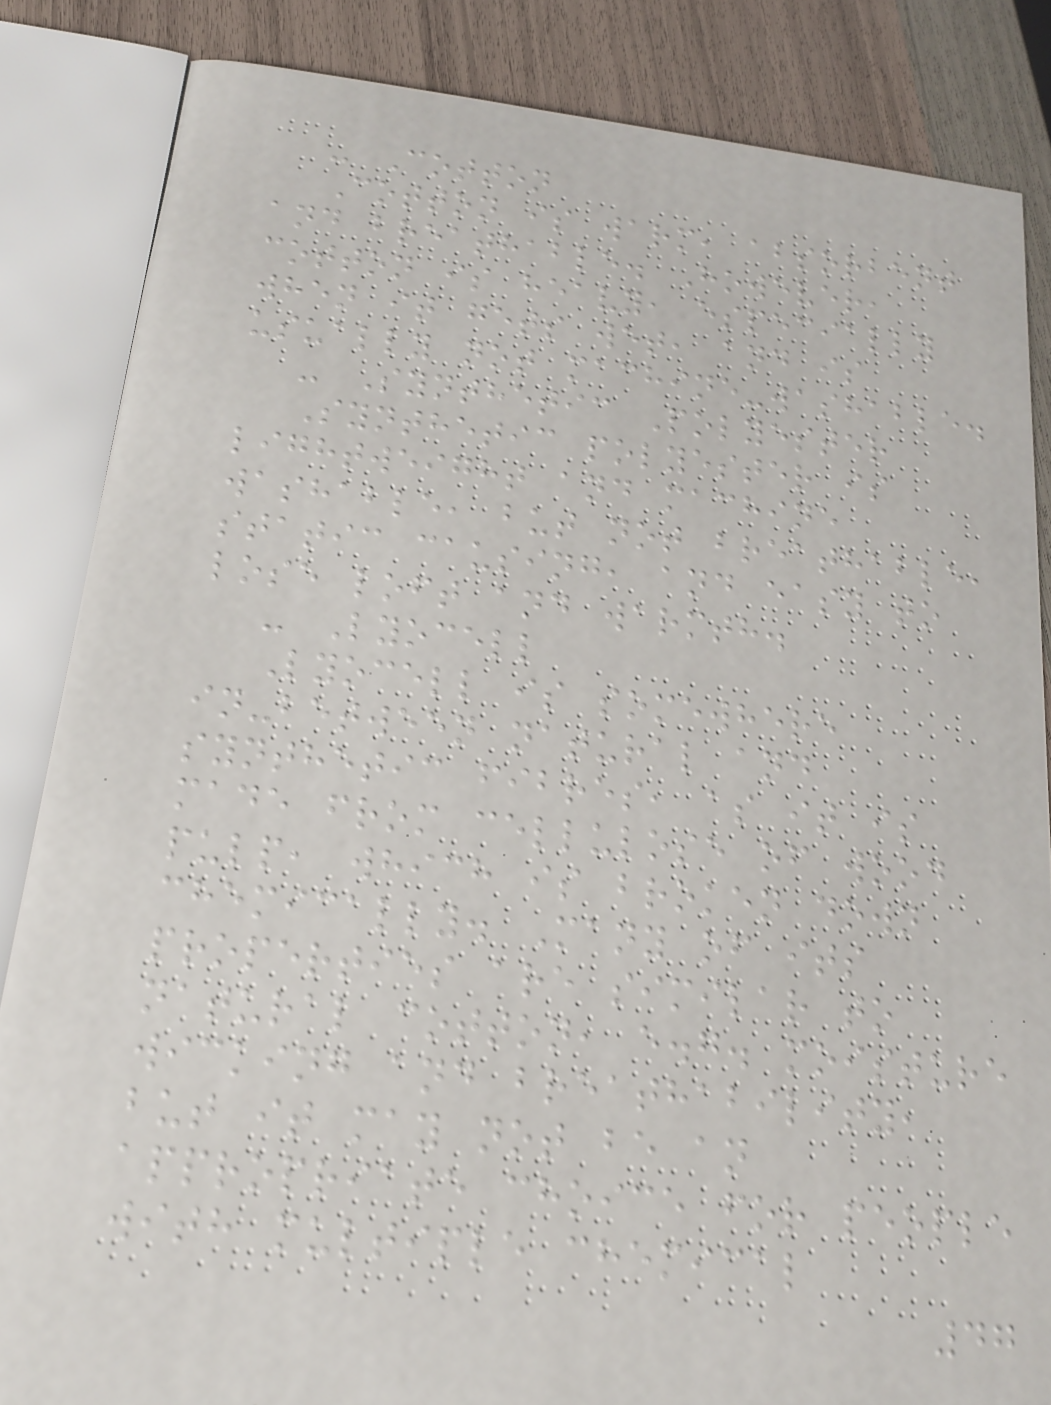- Cotton
Cotton is warm, absorbent
and breathable. However,
cotton is heavy, especially
when it gets wet, and is
usually not machine-washable.
- Synthetic Polyester
Synthetic polyester is
lightweight and machine
washable, but not breathable,
static causing, and easy to
lose loft and warmth.
- Lyocell
Lyocell is somewhere
in-between natural and
synthetic fibres, as it is
made from cellulose of wood
pulp, which is broken down
chemically. Many of its
properties are similar to
natural cotton, e.g. moisture
wicking and breathability,
but it may not be an
appropriate choice for people
with multiple chemical
47
